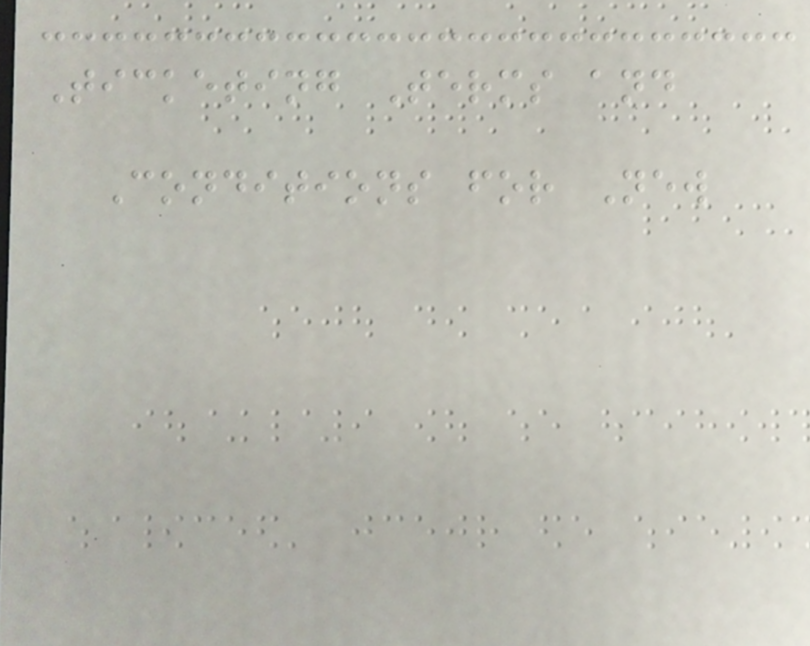Ticketing Terms and
Conditions for New
